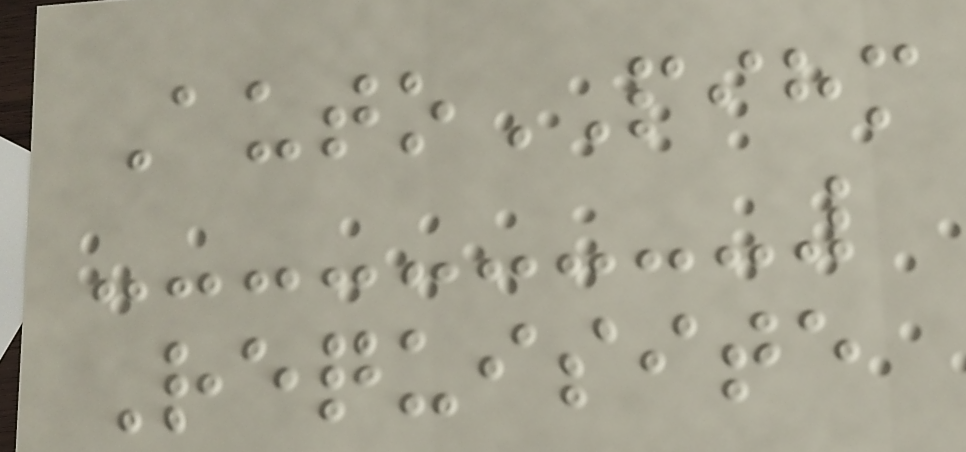AutoPIHM
Requisite
